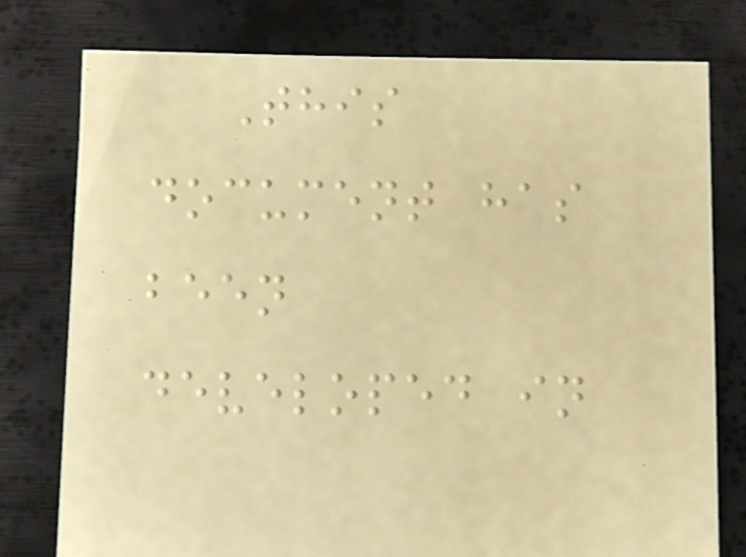This
document has
been
developed in
